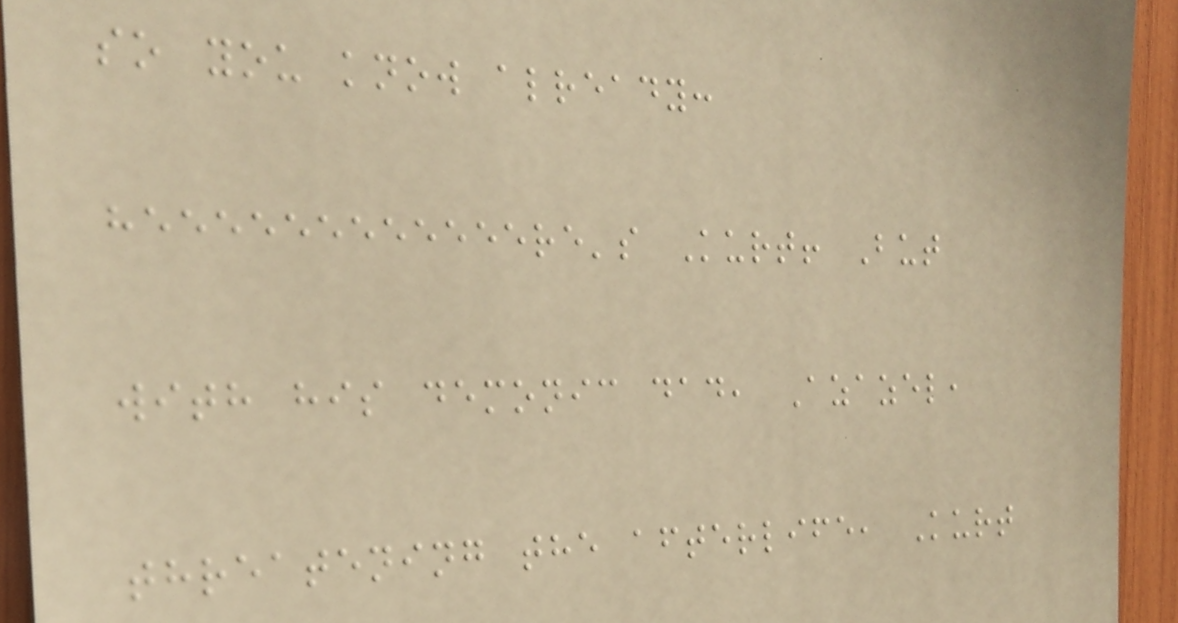so you know already:
heeeeeeeeeeeere's Kurt! But
with his demonic dad, Azazel,
threatening the afterlife, Kurt
